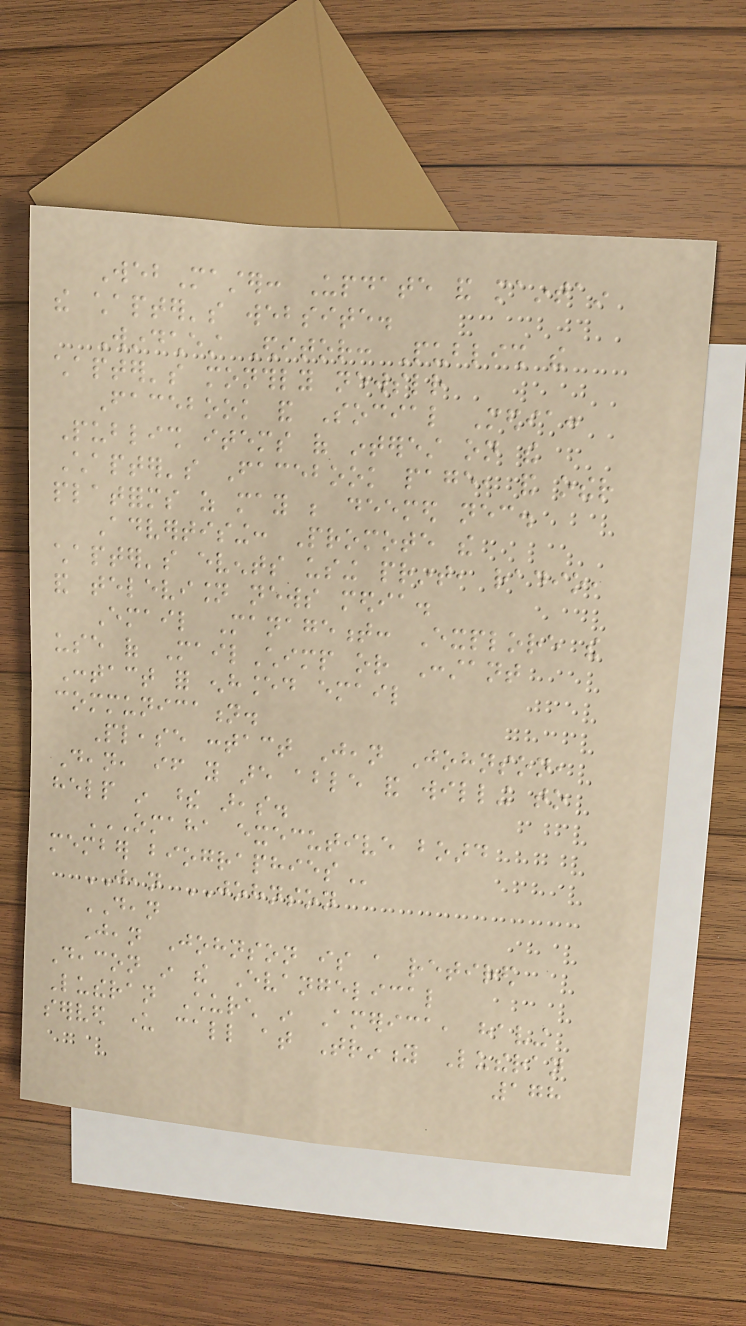WebMaster: Update and maintain
the chapter's website.
Windchest Editor: Publish the
chapter's monthly newsletter
Facebook and Social Media:
Publish items of interest on the
Chapter's Facebook page, and other
platforms as may be deemed necessary.
Advertising: Promote the
chapter's events using print, radio,
and television news media.
Email Management: Explore the
use of MailChimp or Constant
Contact for enhanced email
communication.
Please contact Jean Johnson,
Dean, if you are able and willing to
help in these areas.
OMAHA EXECUTIVE BOARD
MEMBER BIOGRAPHIES
JEAN JOHNSON
DEAN
Jean Johnson is a retired
Deacon in the Evangelical
Lutheran Church in America, having
served under call at Trinity Lutheran
178
